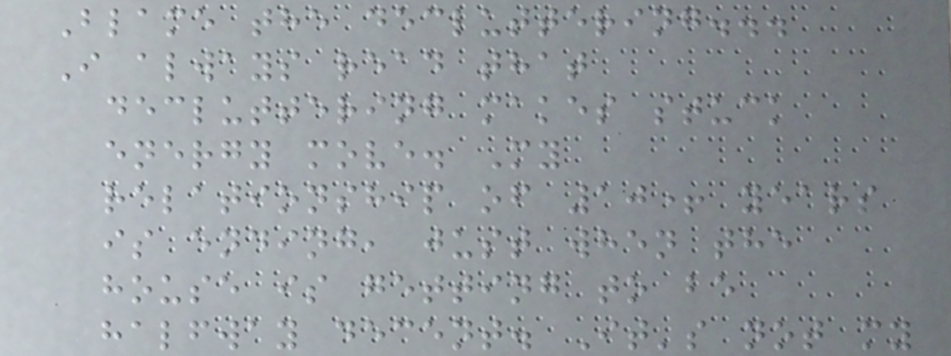Blame the decluttering...
I always read that
decluttering makes stuck
energy move. My
relationship of 10+ years
is ending, just when the
house is getting to be
halfway decent. It's not my
